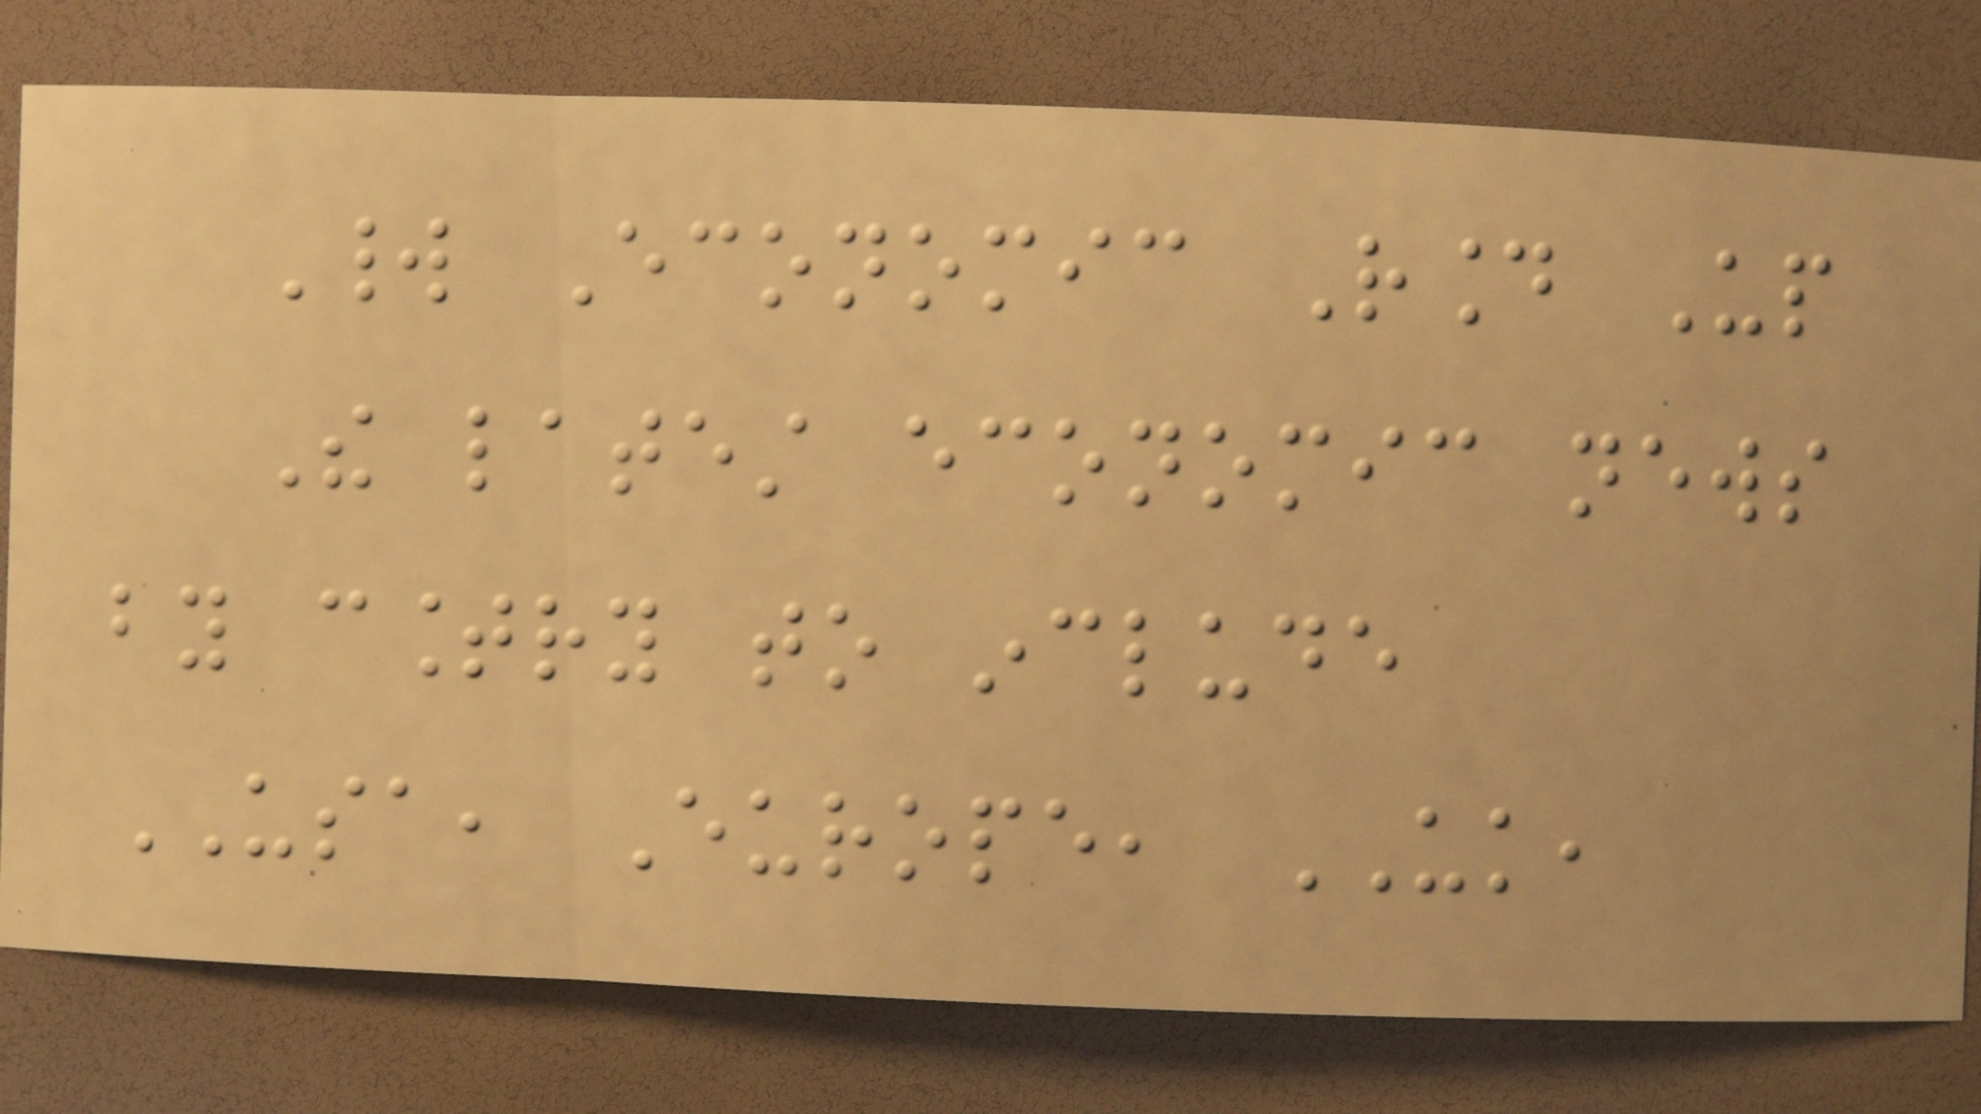World Economic Round Up
The latest economic news
by country to include
USA, Europe, UK,
